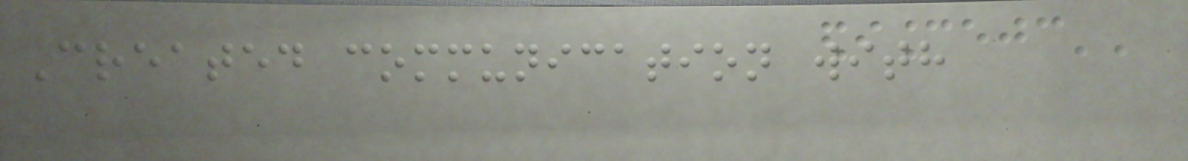Created communication with
